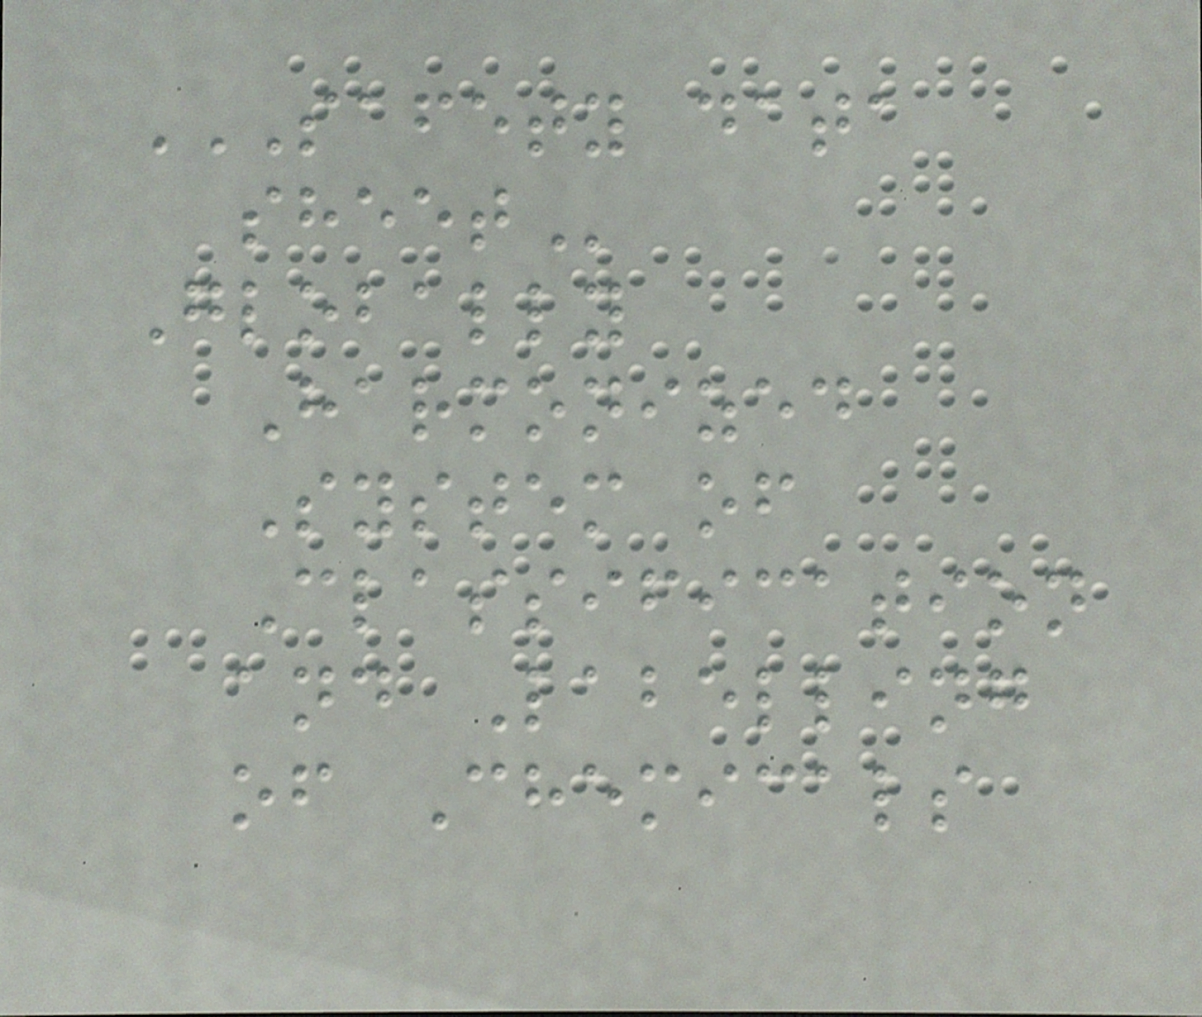SAFETY DATA
SHEET
Globally
Harmonized
System of
Classification
and Labelling
of Chemicals
